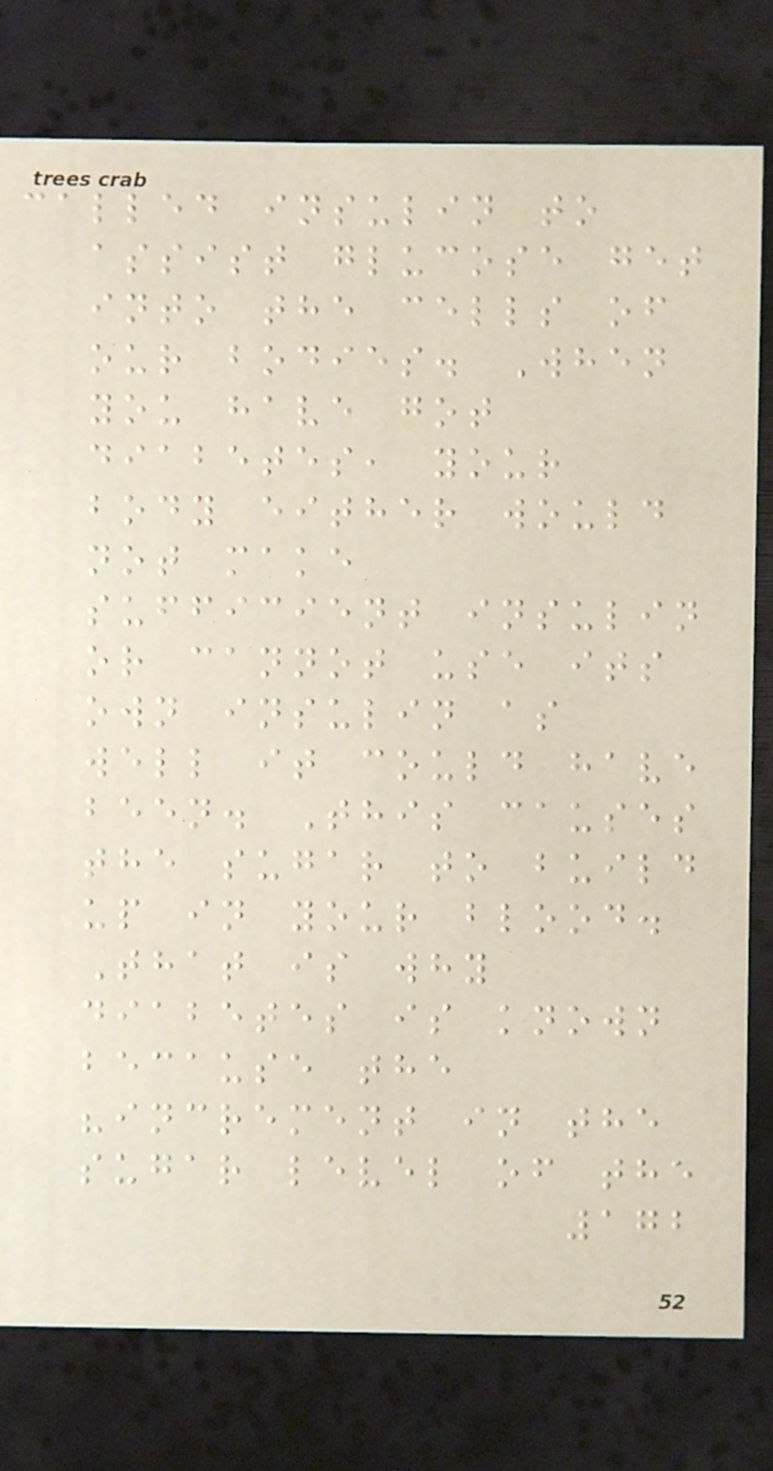called insulin to
assist glucose get
into the cells of
our bodies. When
you have got
diabetes, your
body either would
not make
sufficient insulin
or cannot use its
own insulin as
well it could have
been. This causes
the sugar to build
up in your blood.
That is why
diabetes is known
because the
"increment in the
sugar level of the
172
